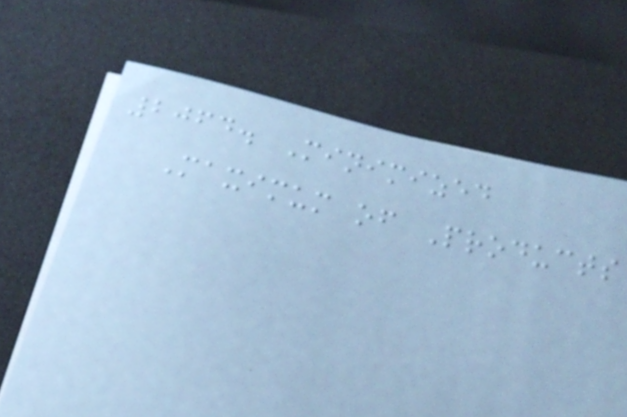2064. Minimized
Maximum of Products
